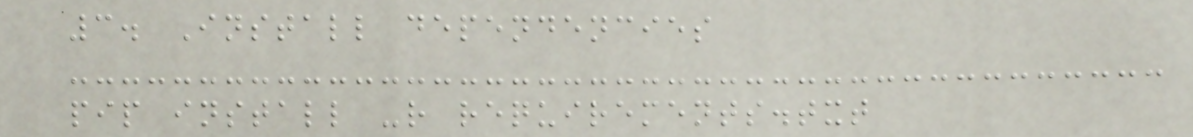3. Install dependencies
pip install -r requirements.txt
